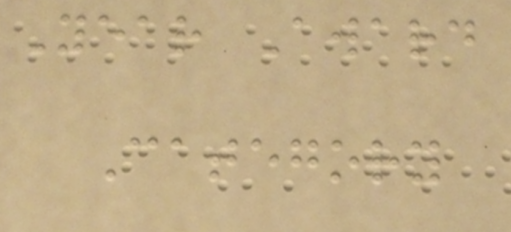Year Award
Category
